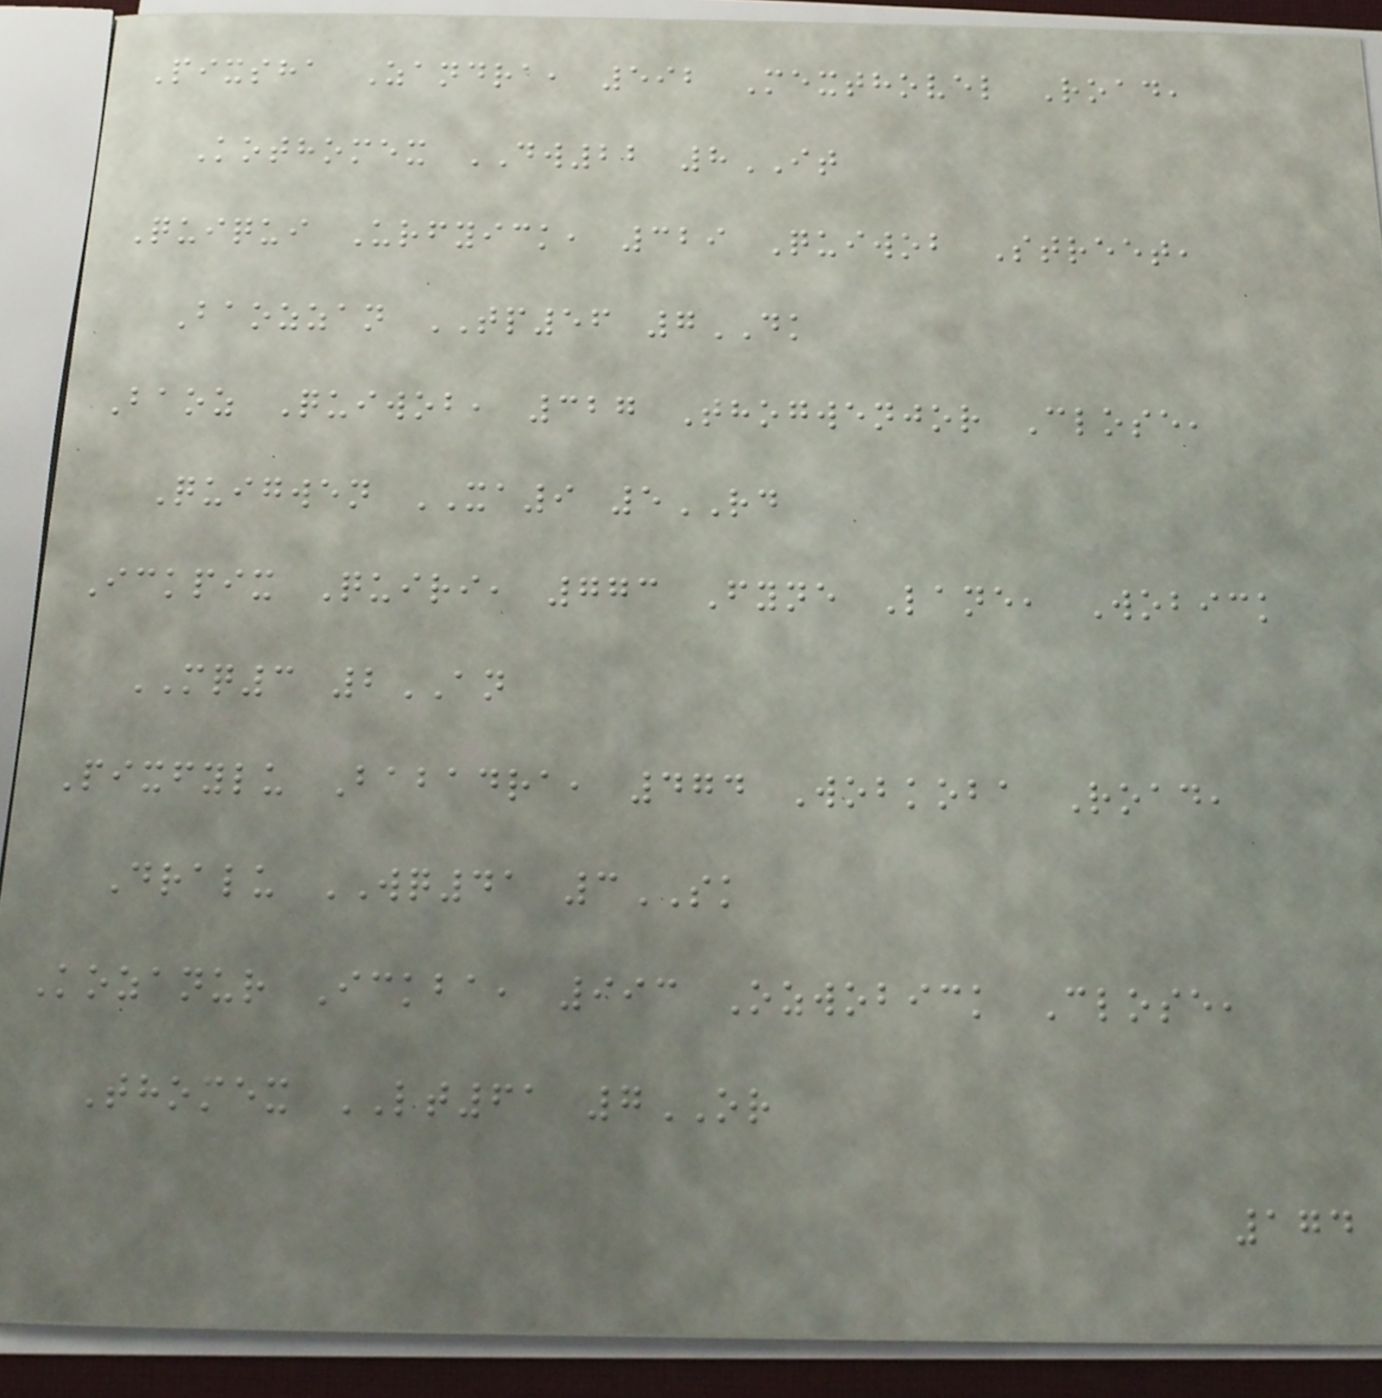Pixsha Zandra, 592 Mexthovel Road,
Kothomex DW22 8IT
Quiqui Urfyick, 329 Quiwob Street,
Baozzan TP56 7DK
Baoz Quiwob, 327 Thogwenjor Close,
Quigwen XA9 5RD
Ickpix Quiri, 773 Fyne Lane, Wobick
MQ3 2AN
Pixfylu Babadra, 474 Wobkoba Road,
Dralu WQ41 3SK
Kozanur Ickba, 993 Ozwobick Close,
Thomex LT61 7OR
174
